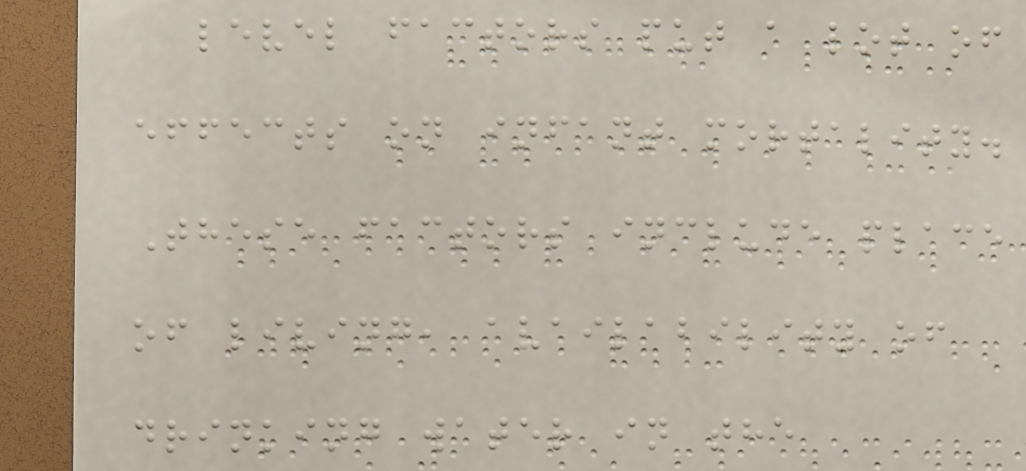level factors put a lot of
effects on infant mortality.
These factors include place
of living, availability of
drinking water in the
